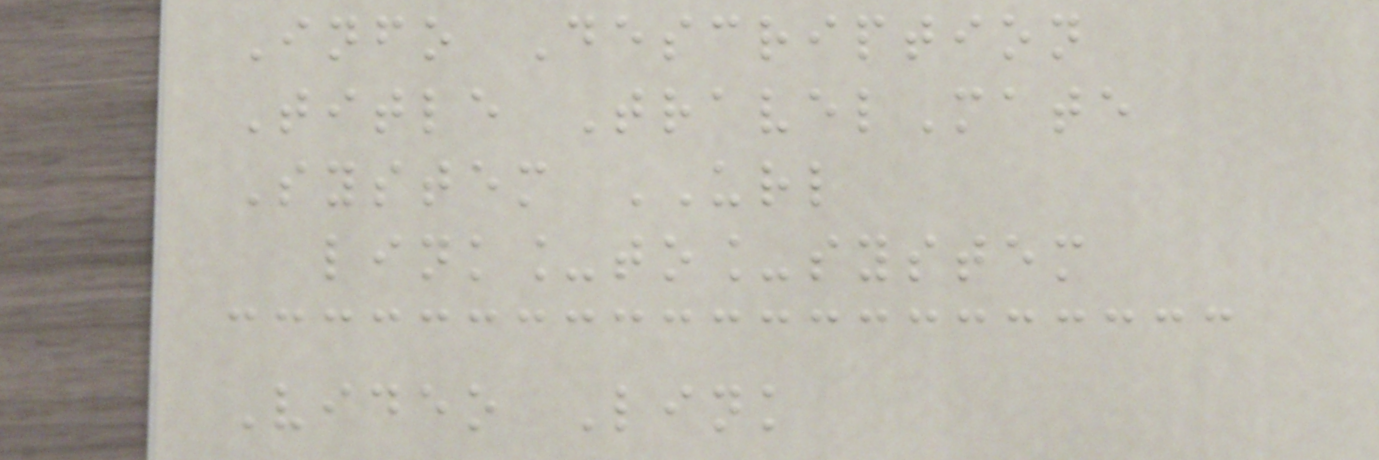Info Description
Title TravelMate
System URL
link_to_system
Video Link
